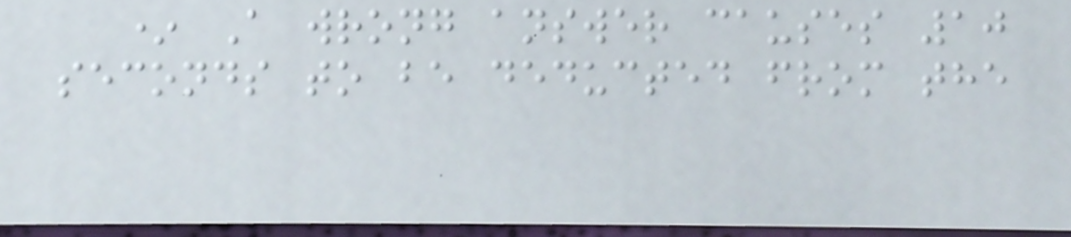* A wrong answer causes 10
seconds to be deducted from the
